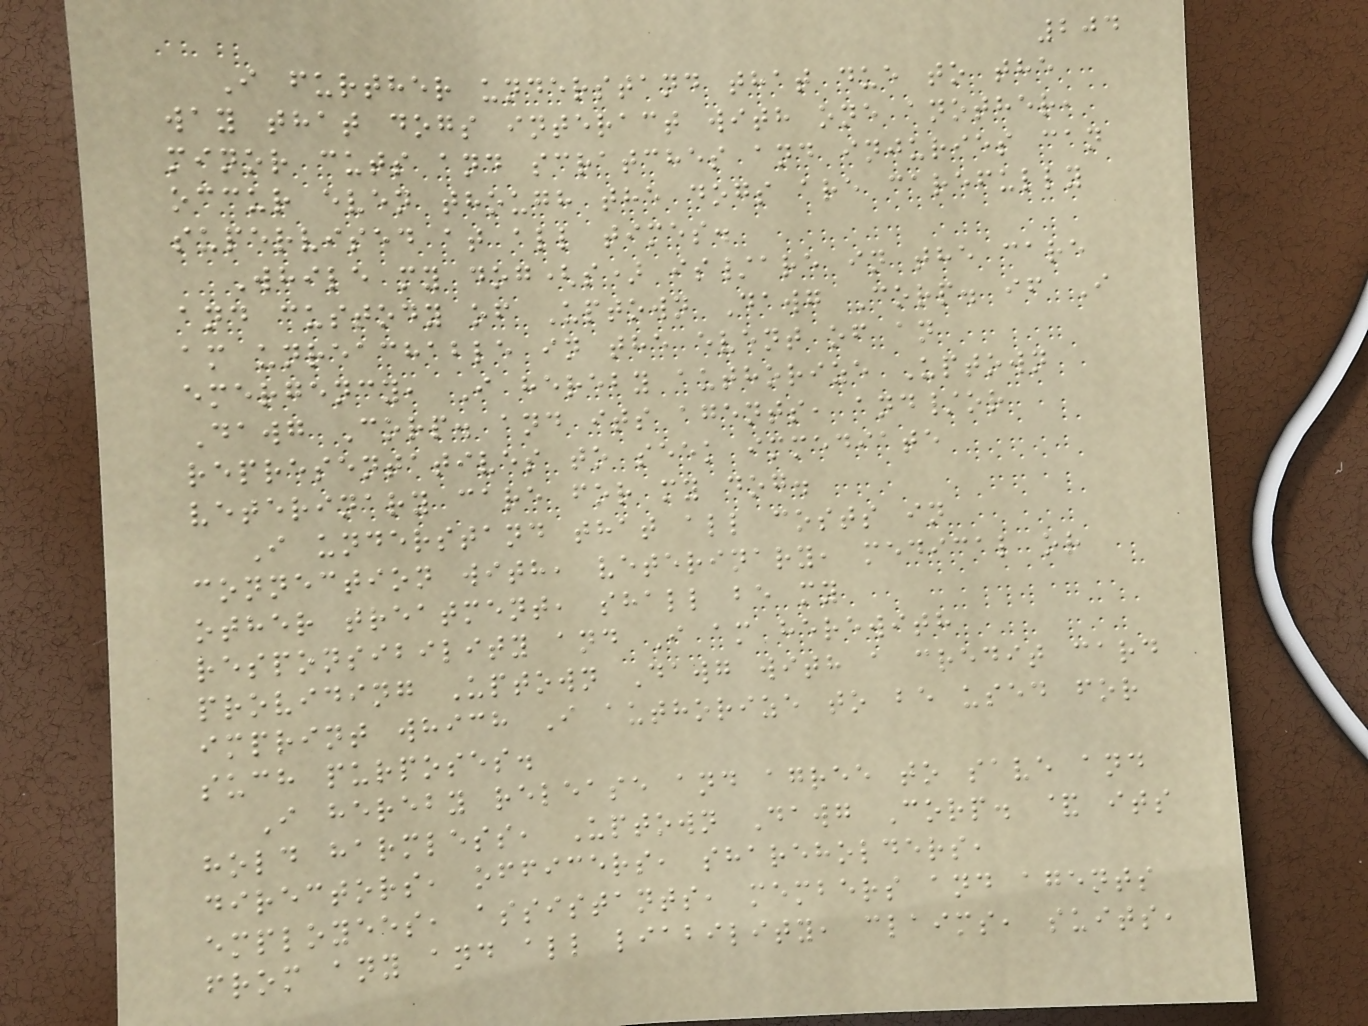204
I further understand that due to the
way that dogs interact with one another,
minor cuts and scratches and injuries can
occur even though the dogs are carefully
supervised at all times.
While my dog(s) is/are in the care
and custody of Uptown Dawg Corp. if I
am unreachable in the event of an
emergency, I hereby authorize Uptown
Dawg Corp. and its agents, and/or
representatives to seek immediate
veterinary care for my dog.
I understand that all costs in
connection with, veterinary, medical or
other treatment, shall be my
responsibility and I am herewith
providing Uptown Dawg with a credit card
imprint which I authorize to be used for
such purposes.
I hereby release and agree to save and
hold harmless, Uptown Dawg Corp. & its
directors, officers, shareholders,
employees, assistants, members and agents
from any and all liability, claims, suits,
